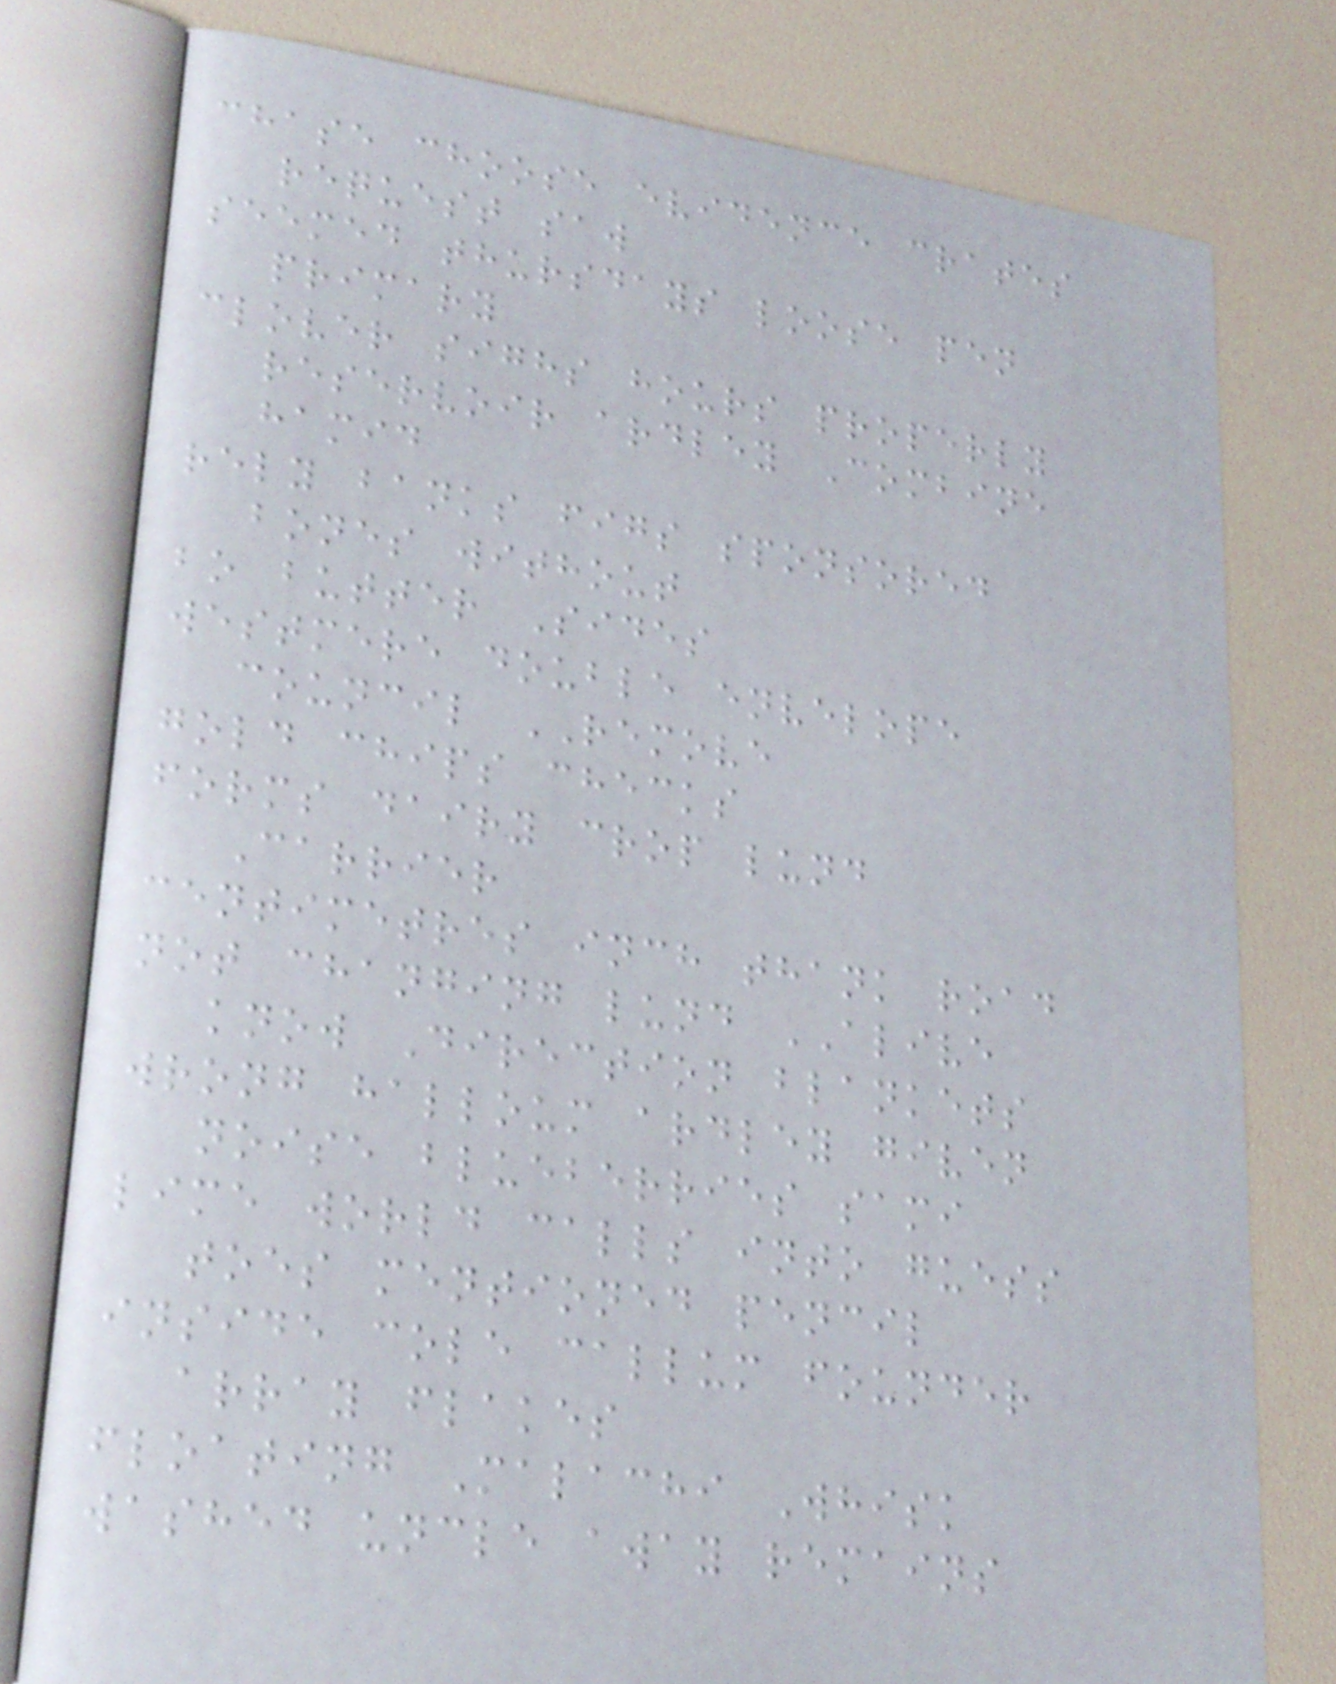chase choose evidence crates
request saw
seemed thursdays loose pen
primary
clover sighs hours properly
reservoir ardley Combine
hamid
rely banks figs sponsored
bones without
bo butter Sides
westmere double envelope
council REMOVE
gold chips checks
forms dairy crop lund
Carrier
centimetres inch thank road
not changing lund ALIVE
know Direction blankets
wrong halloum ardley given
noise blueberries sami
lime world calls into guess
toes mentioned pencil
inside cole callum founder
array flakes
floating Malachi Whisk
washed uncle away remains
